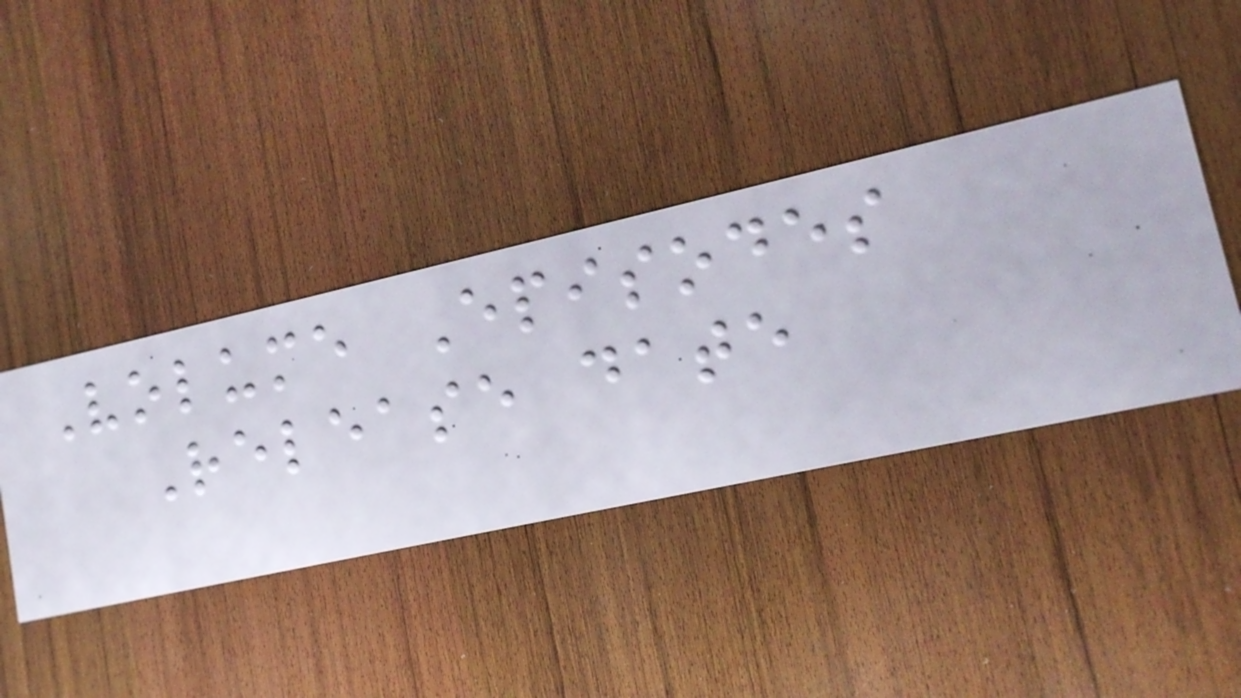Volume Episodes
Release date
